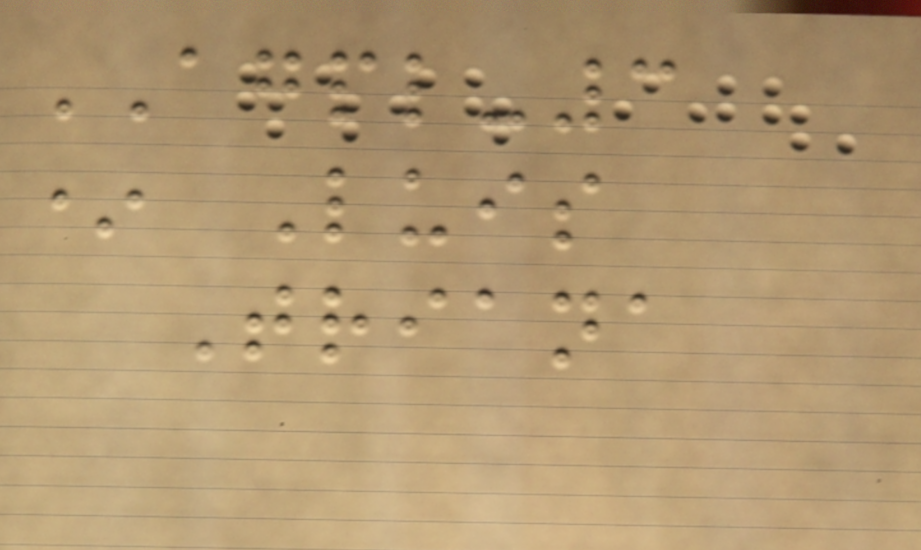AGPL-3
* Luis
Triana
